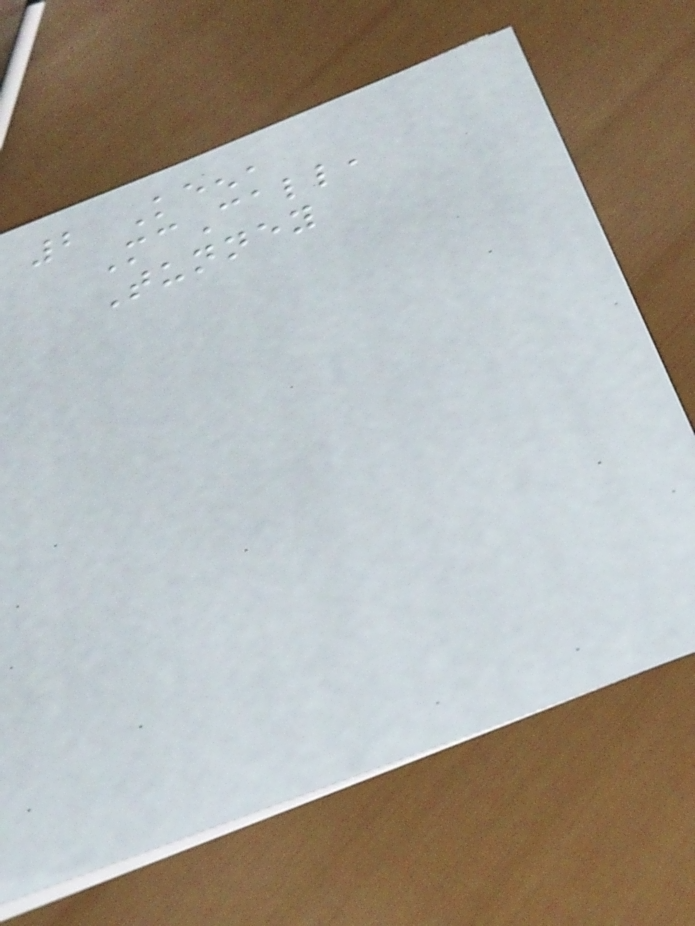2 Keen,
McCall,
Tunney
